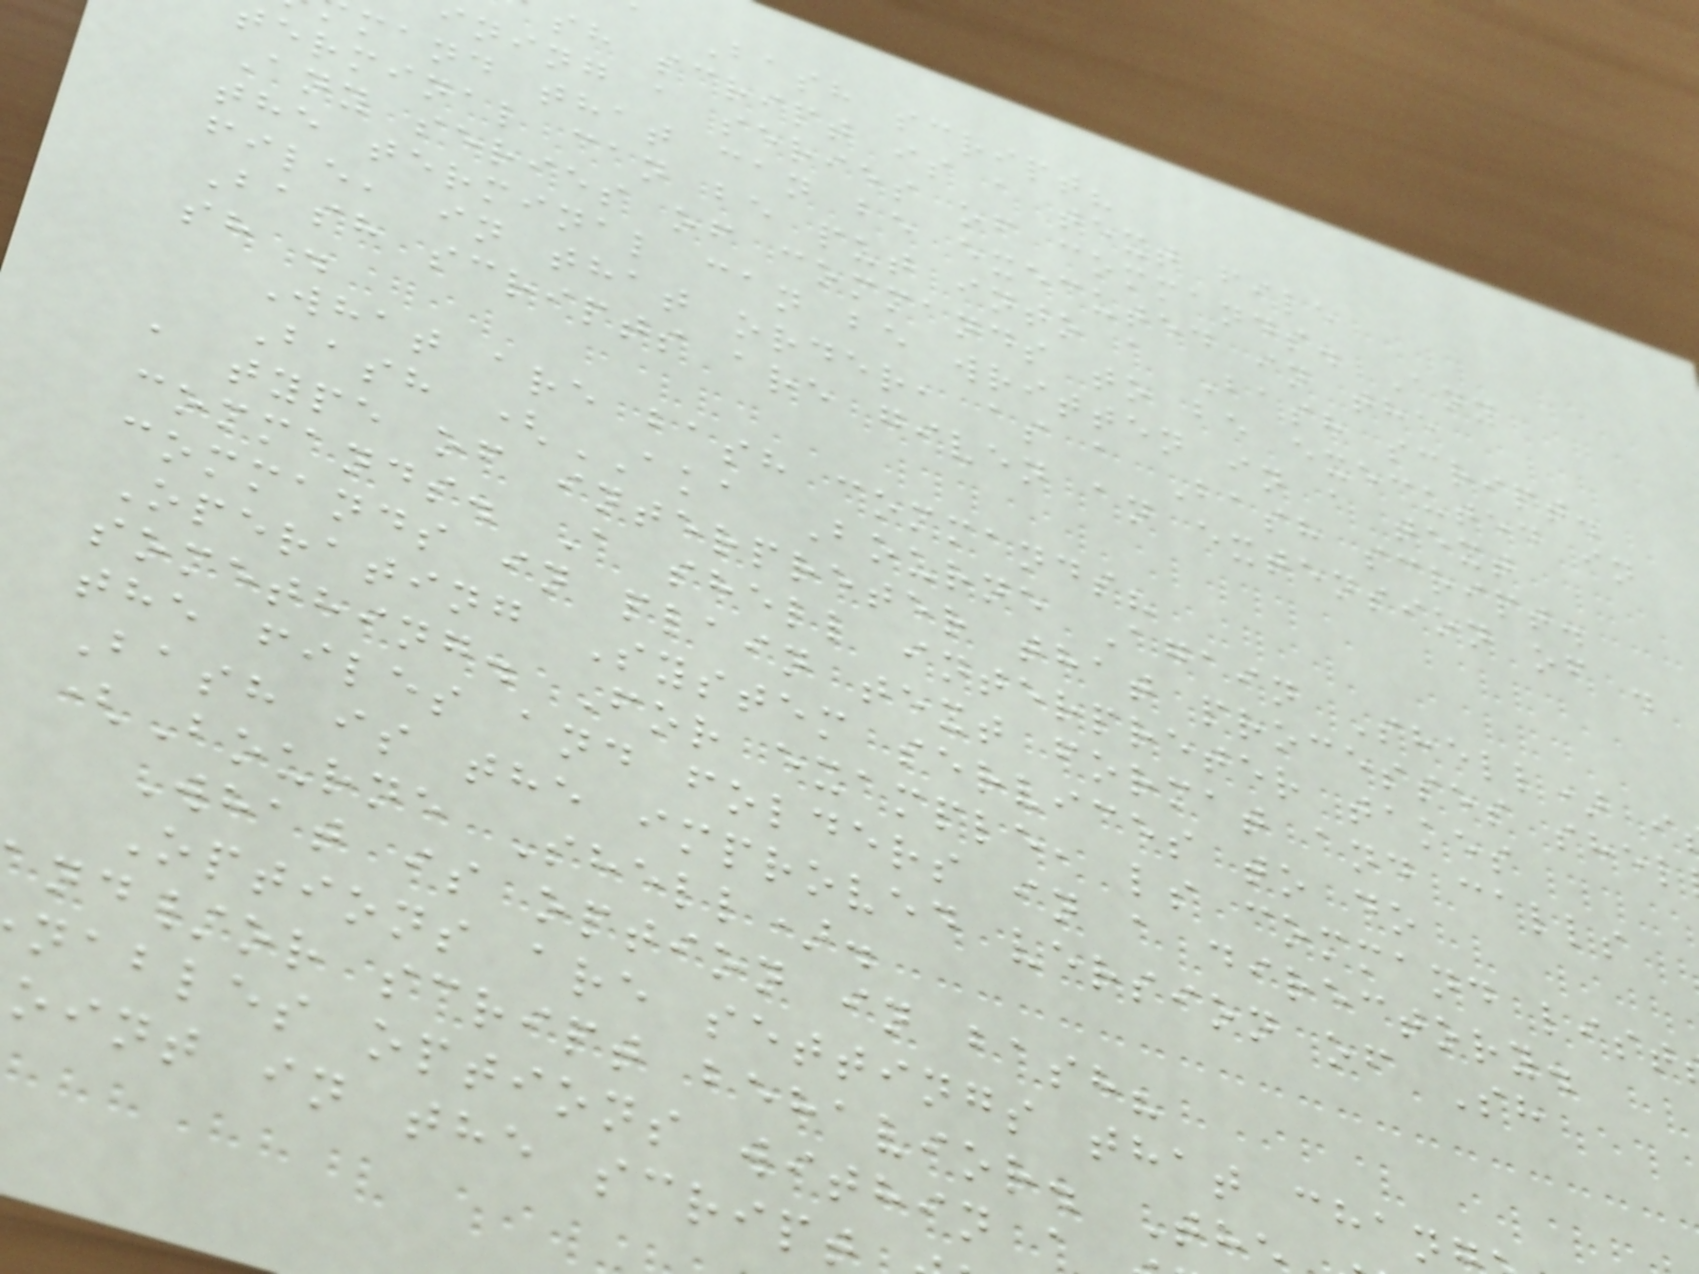a Bash script?
sh script is a text file
ining a series of commands. Any
mand that can be executed in the
terminal can be put into a Bash script.
Any series of commands to be executed in
the terminal can be written in a text
file, in that order, as a Bash script.
Bash scripts are given an extension of .
sh .
What are bash commands?
Bash (AKA Bourne Again Shell) i
a type of interpreter that processes shel
commands. A shell interpreter takes
commands in plain text format and calls
Operating System services to do
something. For example, ls command list
the files and folders in a directory.
Bash is the improved version of Sh
(Bourne Shell).
What is option in bash?
Options are settings that chan
nd/or script behavior. Th
nables options within
oint in the script
